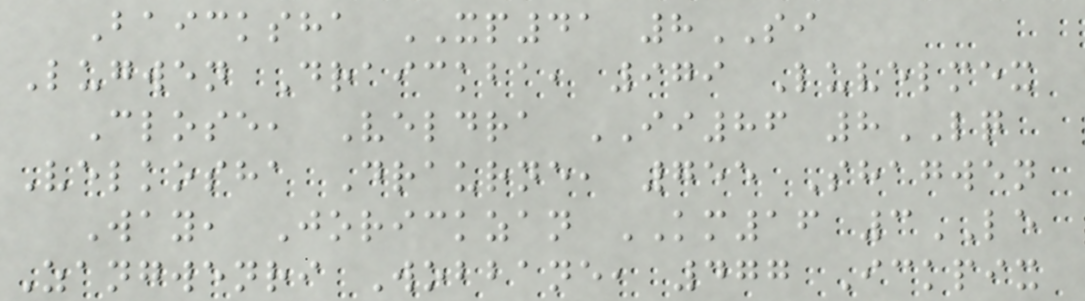Baicksha XP41 8SI
Lugwen Draickba, 979 Luvelmex
Close, Veldra II86 8LQ
Velkosha Draurne, 755 Shagwen
Way, Jorickzan KM16 3LE
Zangwenri Wobbane, 477 Ickpix
